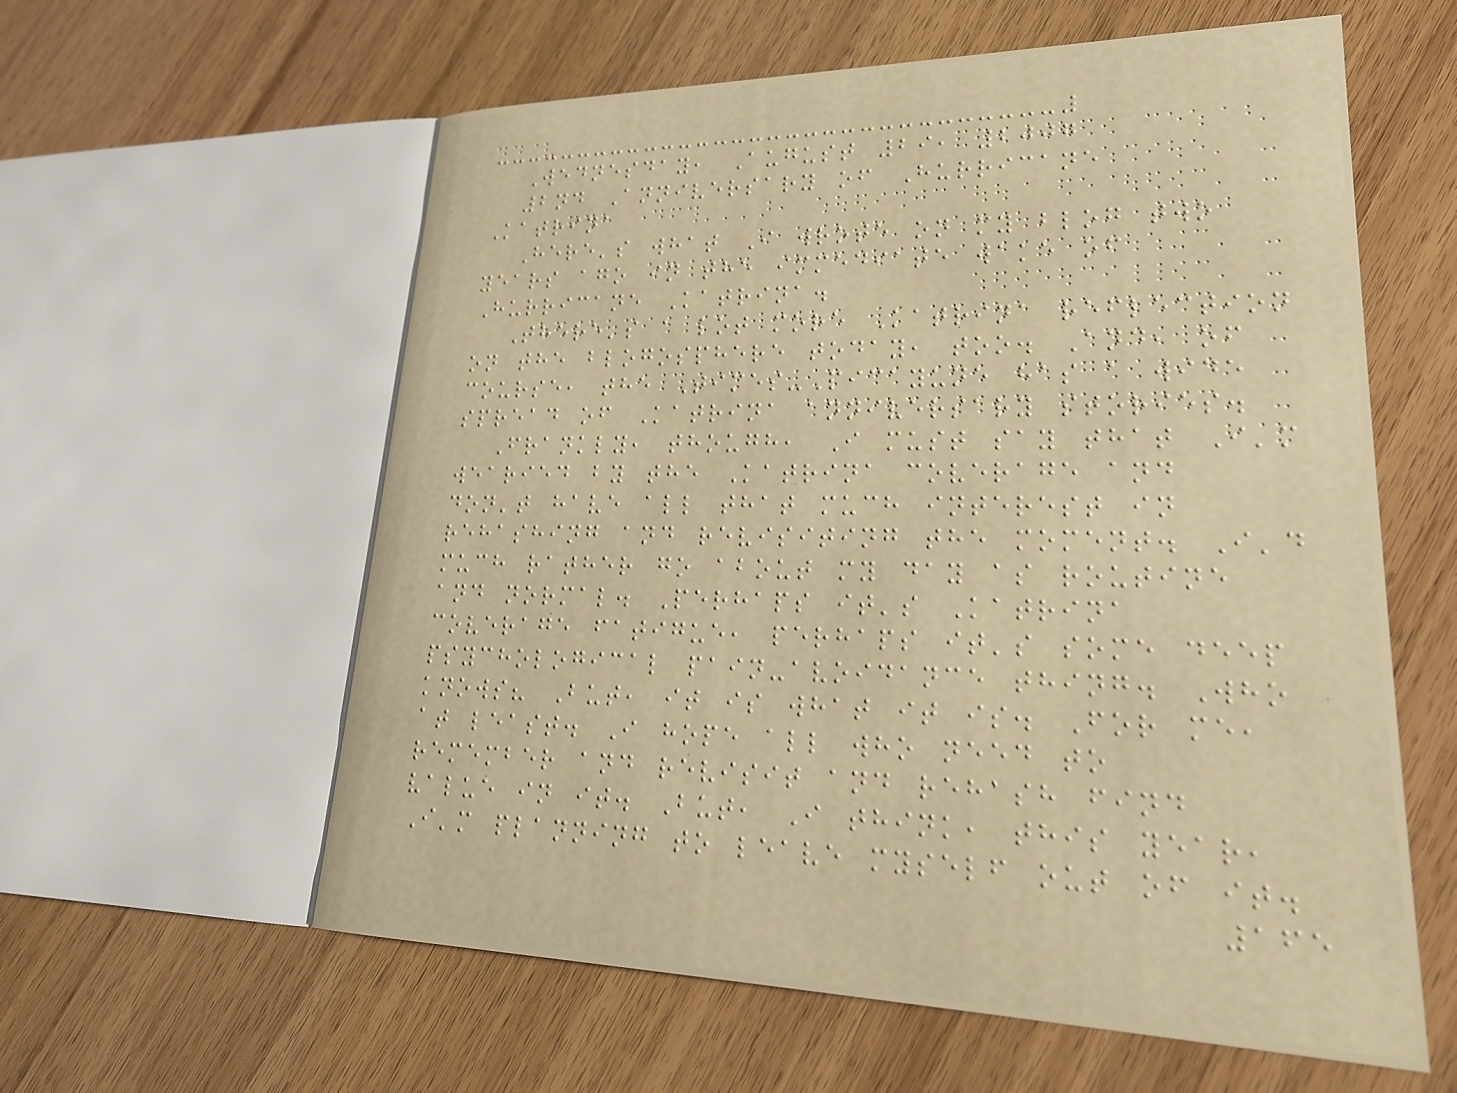Wednesday, August 29, 2007
2nd Anniversary of Hurricane
Katrina
Here's what I wrote on my blog two
years ago in the immediate wake of
Hurricane Katrina.
There's a lot more Katrina reflection
on the blogosphere today, too. And, of
course, the Times-Picayune has a wide
spread of Katrina anniversary stories.
Frankly, though, I must say that I'm
wearied by the Katrina coverage and
don't have all that much interest in
rehashing and revisiting the moment. I'd
much rather go about my day as routine
and normal. Perhaps it's Katrina
coverage fatigue, perhaps it's some deep
psychological pain-avoidance thing. Who
knows? But, it is what it is. For me,
at least. I hope all who need to
remember and revisit and rehash find
value in it. But, I think, this year,
I'm planning to leave myself out of it.
165
